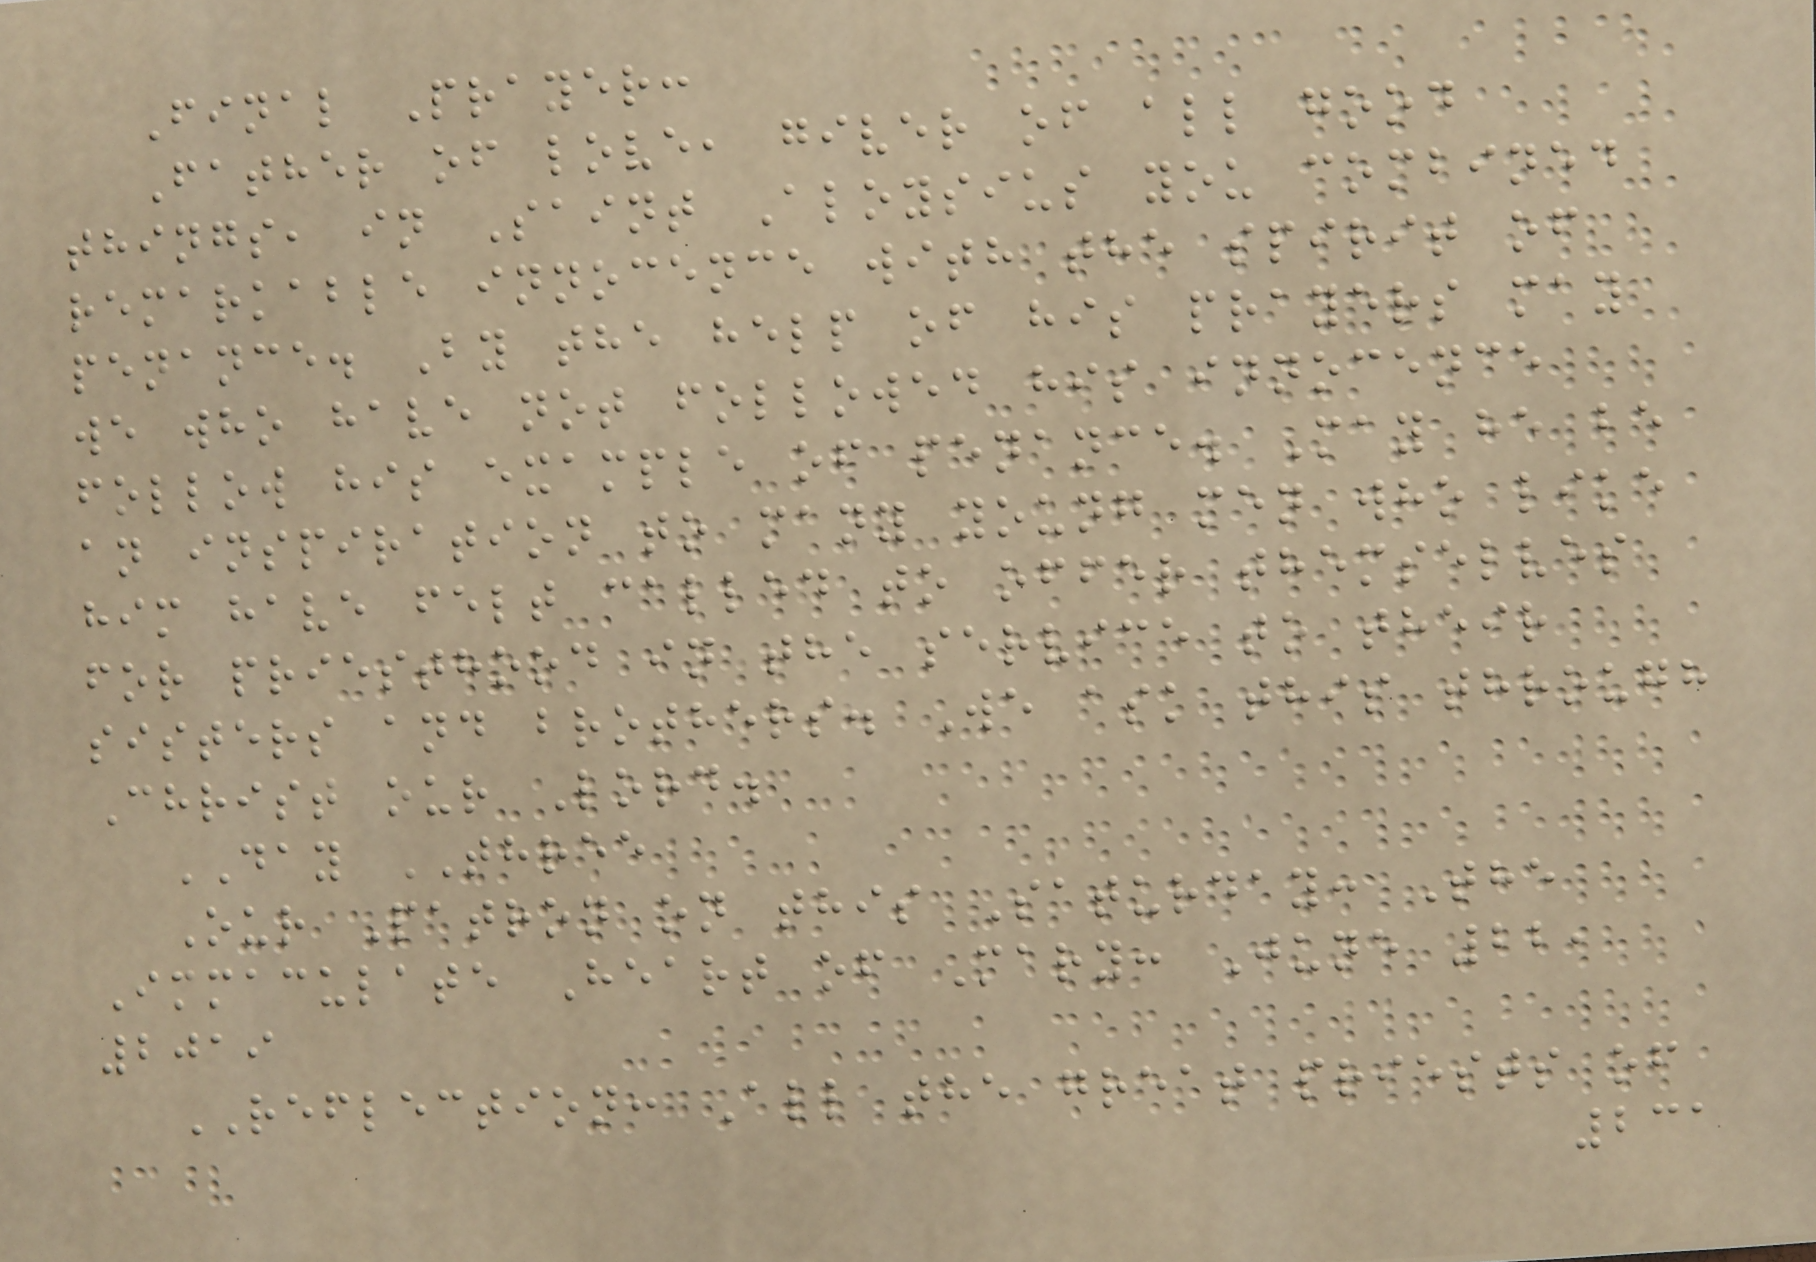Final Prayer:
Father of love, giver of all good
things, in Saint Aloysius you combined
remarkable innocence with the spirit of
penance. By the help of his prayers may
we who have not followed his innocence
follow his example of penance. May he be
an inspiration to many young men who like
him have felt called to offer themselves
for priesthood in the service to their
sisters and brothers. We ask this through
Christ our Lord.
DAY THREE
Our Patron on this Saturday: The
Immaculate Heart of Mary: June 22,
2019
REFLECTION: All the great priests of
231
